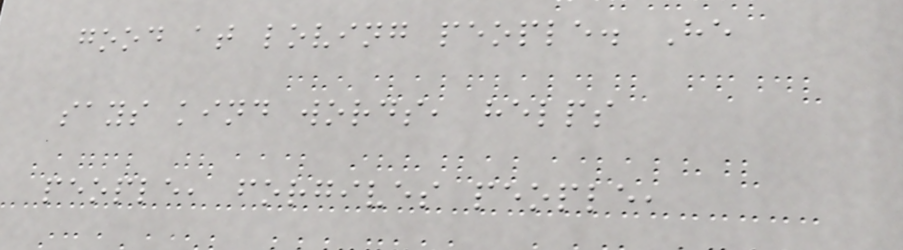good at loving people. He
says kind words, helps
people, forgives people,
